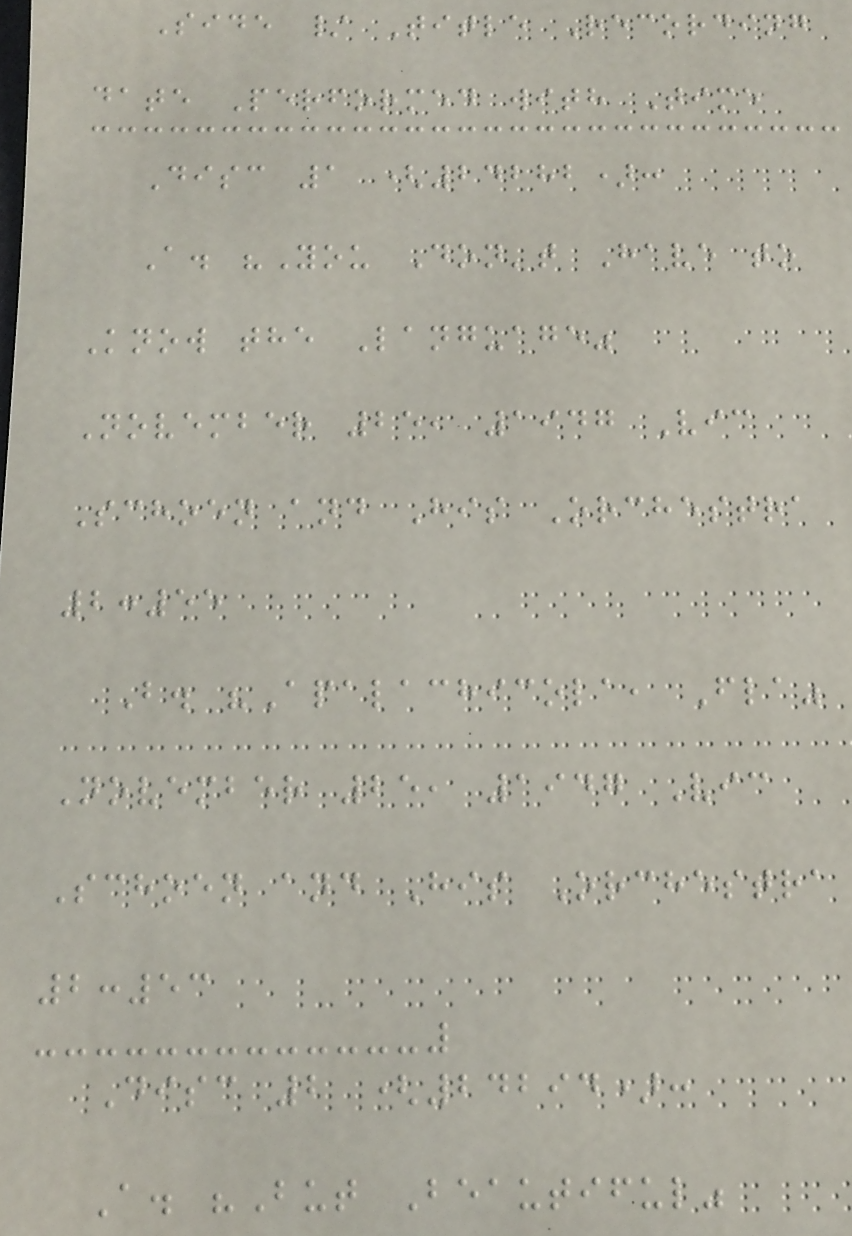Side / Title Recording
date Performed with Time
Disc 1 (24282):
A. "You Don't Have to
Know the Language"
November 25, 1947 Vic
Schoen and His Orchestra
2:55
B. "Apalachicola, Fla"
November 25, 1947 Vic
Schoen and His Orchestra
2:53
Disc 2 (24294):
A. "But Beautiful"
